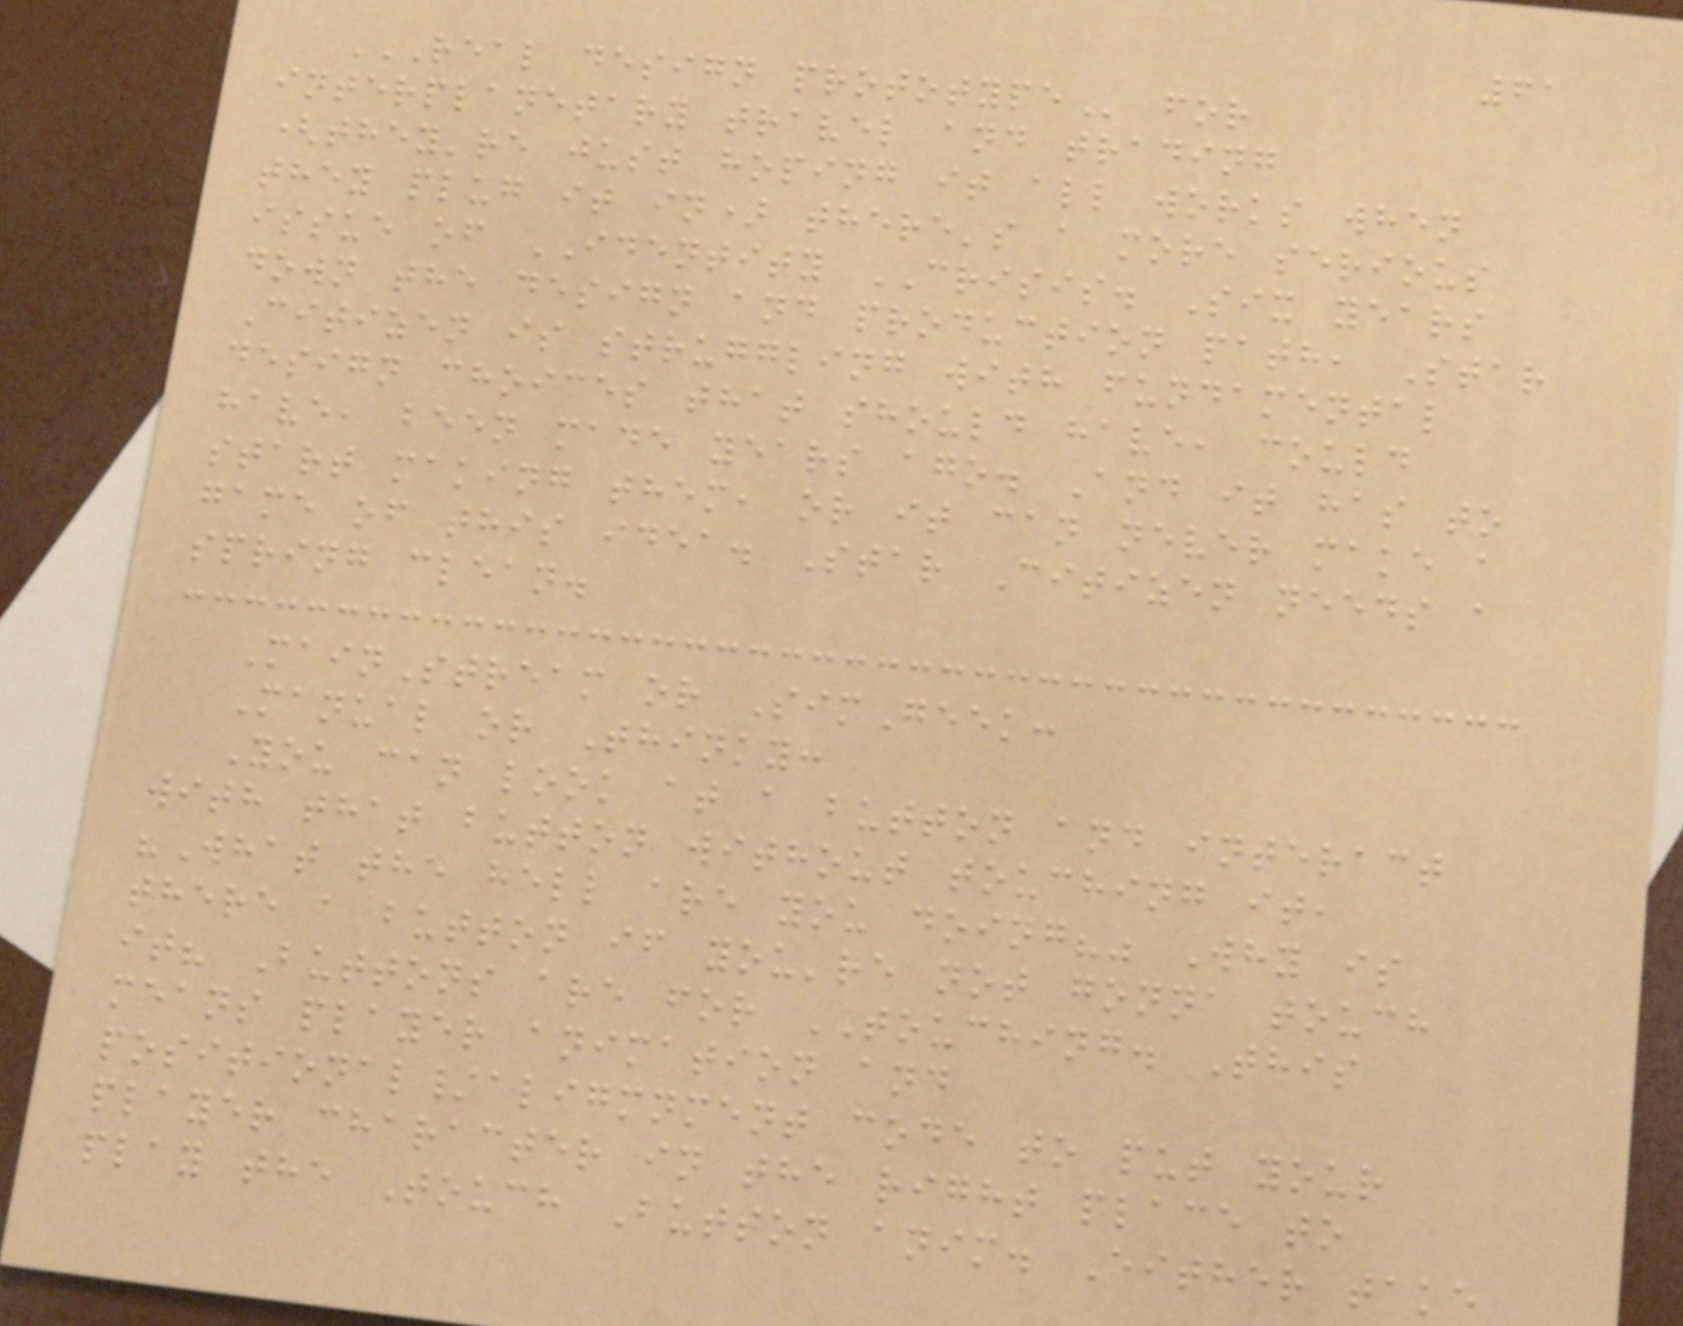61
REAL DESIGN PROTOTYPE for
interplanetary travel and trading
(they're just hoping it all works when
they plug it in) there's a more serious
issue of IDENTITY CRISIS. Six years
down the design and production path, Star
Citizen is struggling with fundamental
design choices that should have, could
have, been made years ago. And it has to
start making them, or it can never make a
game of this idea. Star Citizen needs a
spring clean.
MainStream or SimGeek:
Manual or Thinky:
You can look at a button and interact
with that button without touching it,
"What the hell are you doing?" Why is
there a button if you're not gonna touch
it? Buttons are for TOUCHING. This
means player animation and
positional/aligmnment code to put your
player character in the right place to
play the Touch Button anim. Either take
